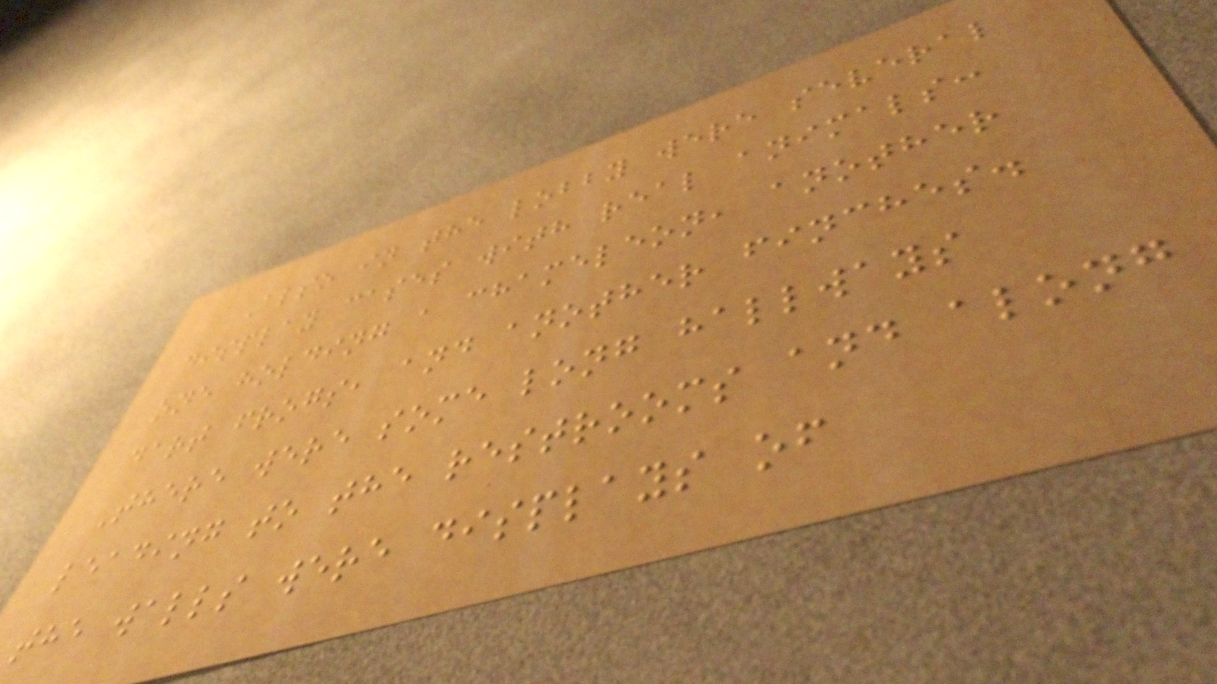Also in the lobby were several
display cases with real animals:
one holding a chameleon, another
dart frogs, and another finches.
There were some long hallways
leading to the restrooms and along
the walls were displays of
